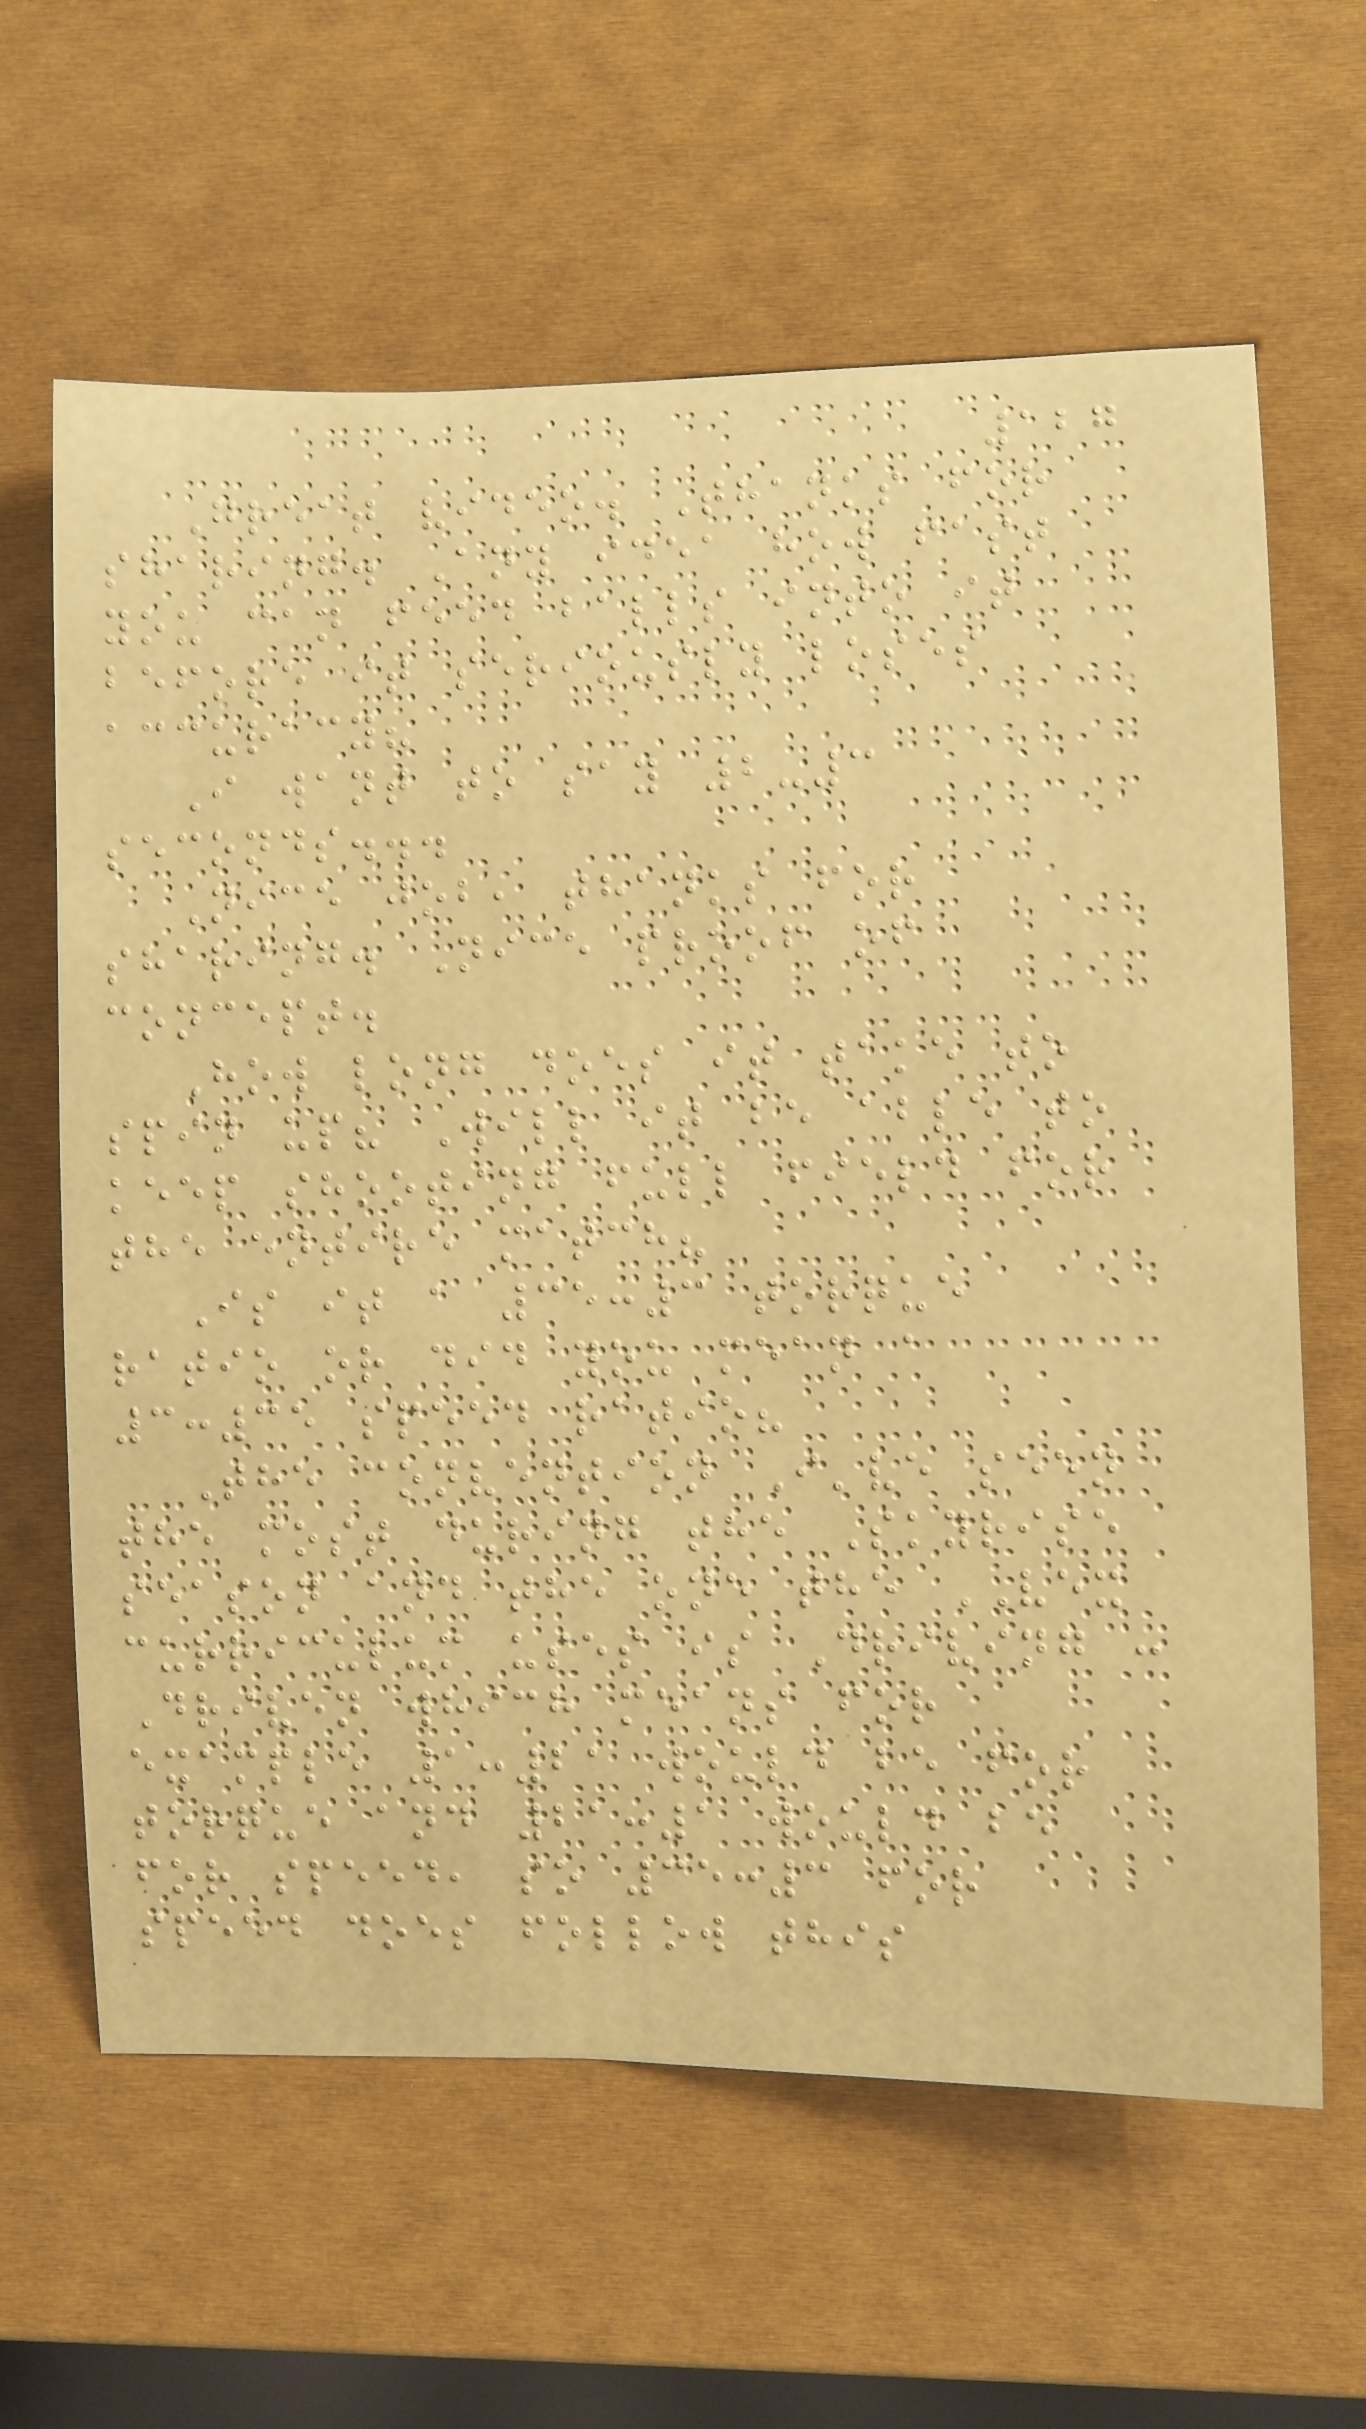127
Great video. Thanks for
sharing. Any idea how fast
you can feed balls into it
before it seriously loses
accuracy?
I want to say 2-3
seconds...
Nice job, thanks for
sharing. Nice proof of
concept.
How long does it take to
spin up? Will it be able to
keep shooting full field for
the entire match?
Is it a 35:3 torque
ratio or did you mean a
3:35 speed ratio?
The convention I've seen
the most during the Skyrise
season and the one the VEX
curriculum uses is Driving :
Driven which means for
example 1:21 would be for
torque and 21:1 would be
for speed, so 35:3 for
speed does follow this
